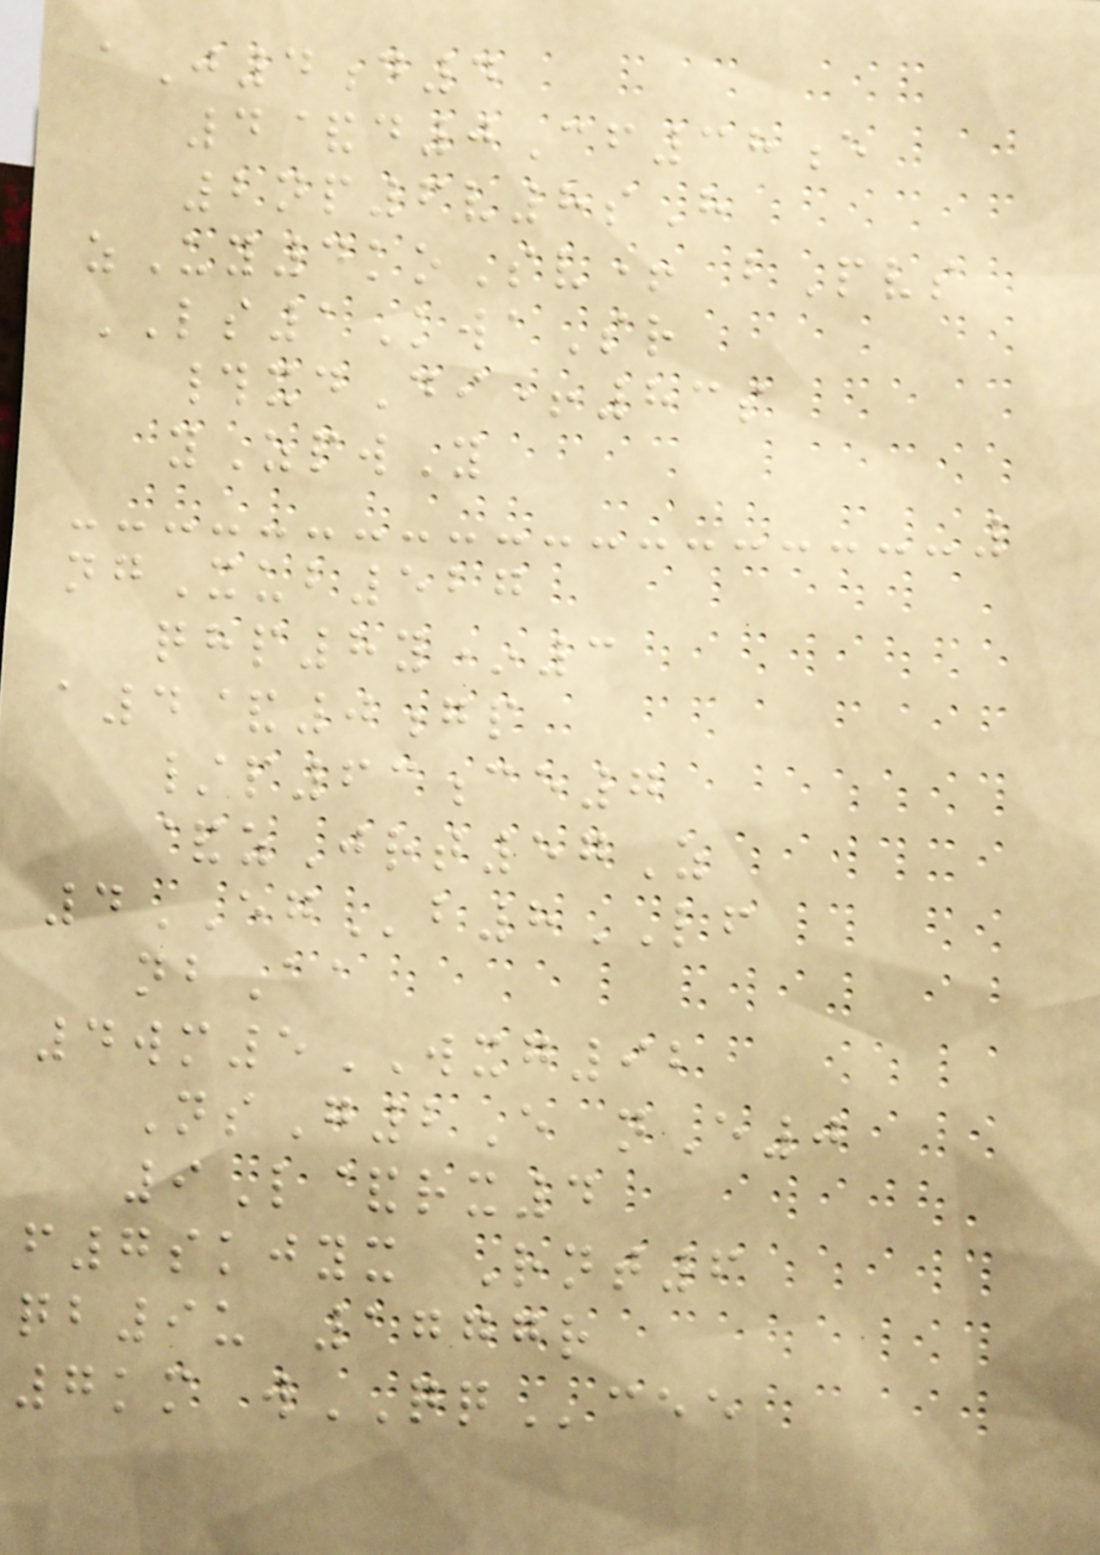aJ4d4
4&d0Cf38e
2np6v8sH
zUy4koSv+ bPvs
LS1KwaSr
#xdDi+83s
yZpwY
ngXub527
qhp8y*3
a4&0gp
/p63ce7
&zJrt57Z
4EGb8LF
nbAa
4wm5WXG92
NsG2E nE0
9L&rx4
f7skjyx Rnt6
qb9u 1777r
7km wQQcee
